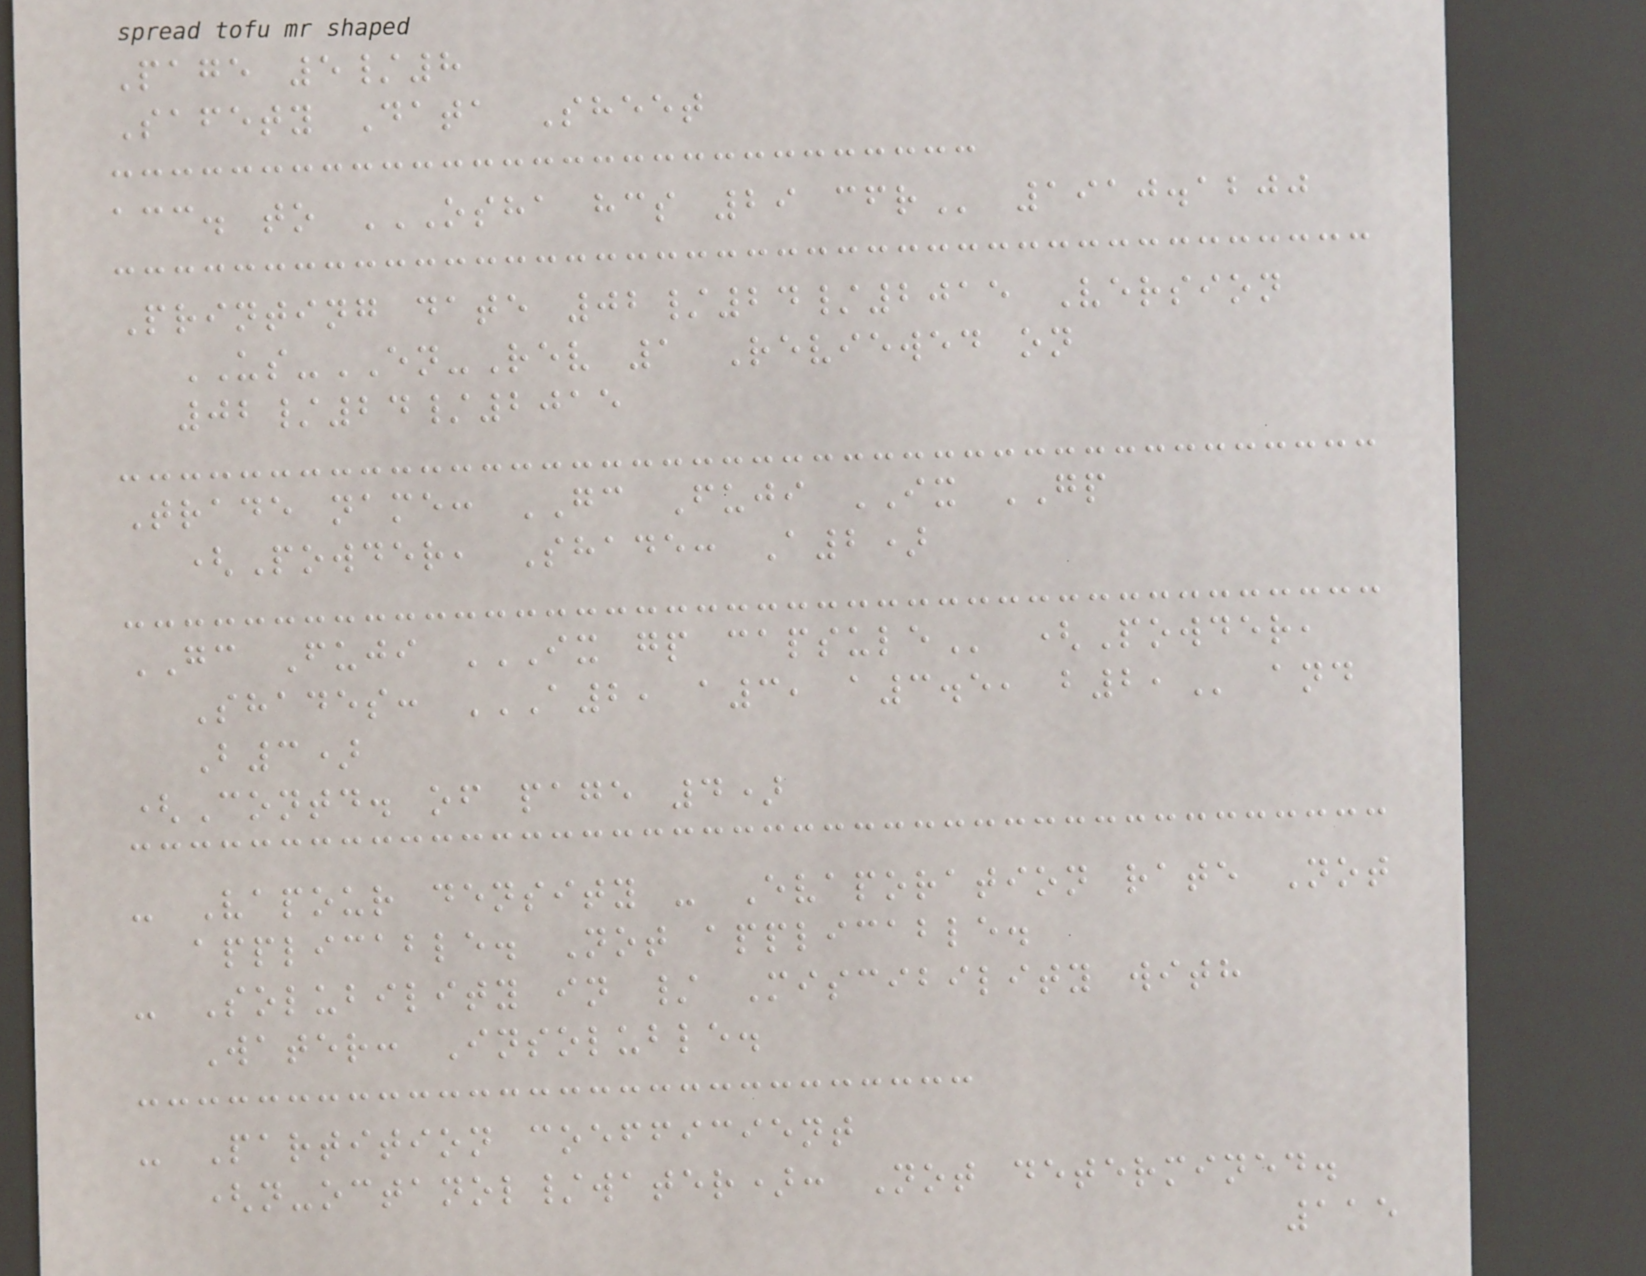Page 5/8
Safety Data Sheet
acc. to OSHA HCS 29 CFR 1910.1200
Printing date 02/24/2015 Version
US-EN-Rev 1 Reviewed on
02/24/2015
Trade name: GC Fuji IX GP
(Powder, Shade: A2)
GC Fuji IX GP CAPSULE (Powder,
Shades: A2, A3, A3.5, B2, and
B3)
(Contd. of page 4)
- Vapour density - Evaporation rate Not
applicable. Not applicable.
- Solubility in / Miscibility with
Water: Insoluble.
- Partition coefficient
(n-octanol/water): Not determined.
115
